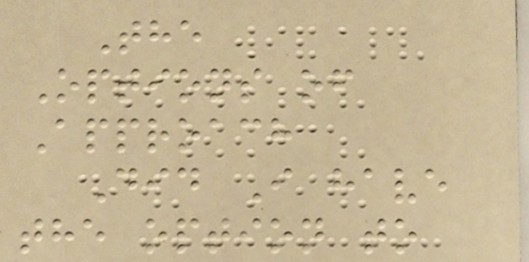The
Options of
Approach
Did I have
the option to
